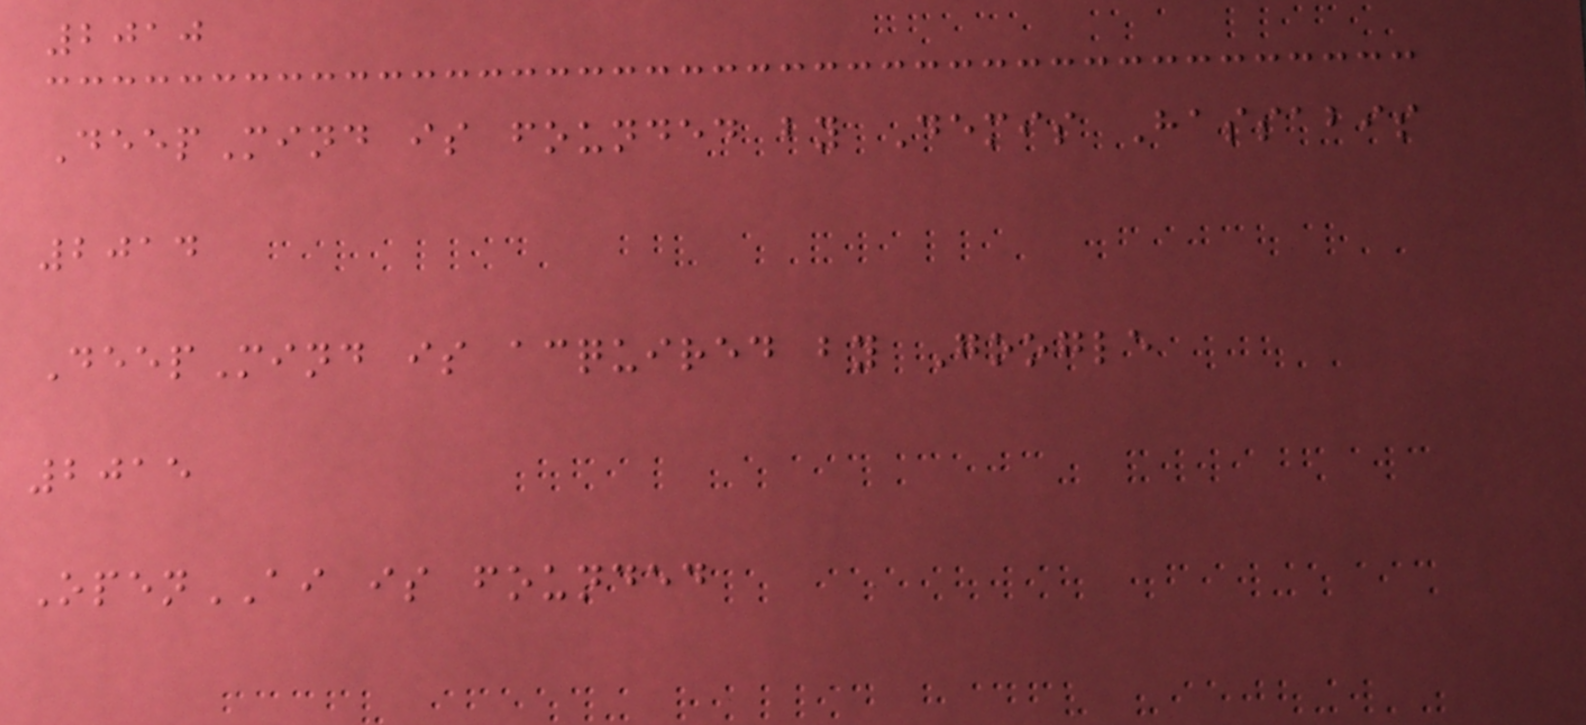2010
DeepMind is founded by Demis Hassabis
2014
DeepMind is acquired by Google
2015
OpenAI is founded
